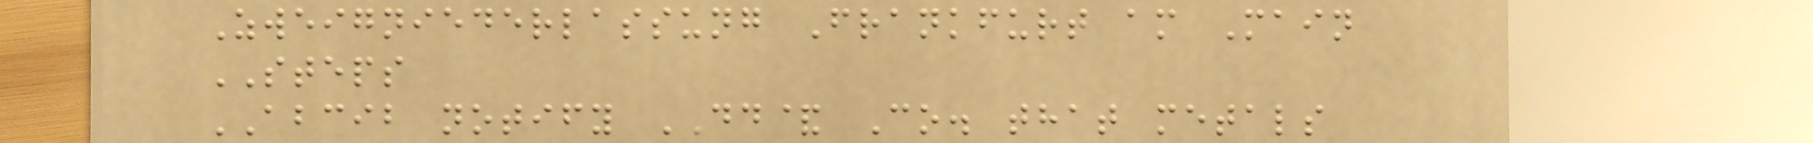Zweigniederlassung Frankfurt am Main
STEPS
ABCIB notify DD& Co. that metals
